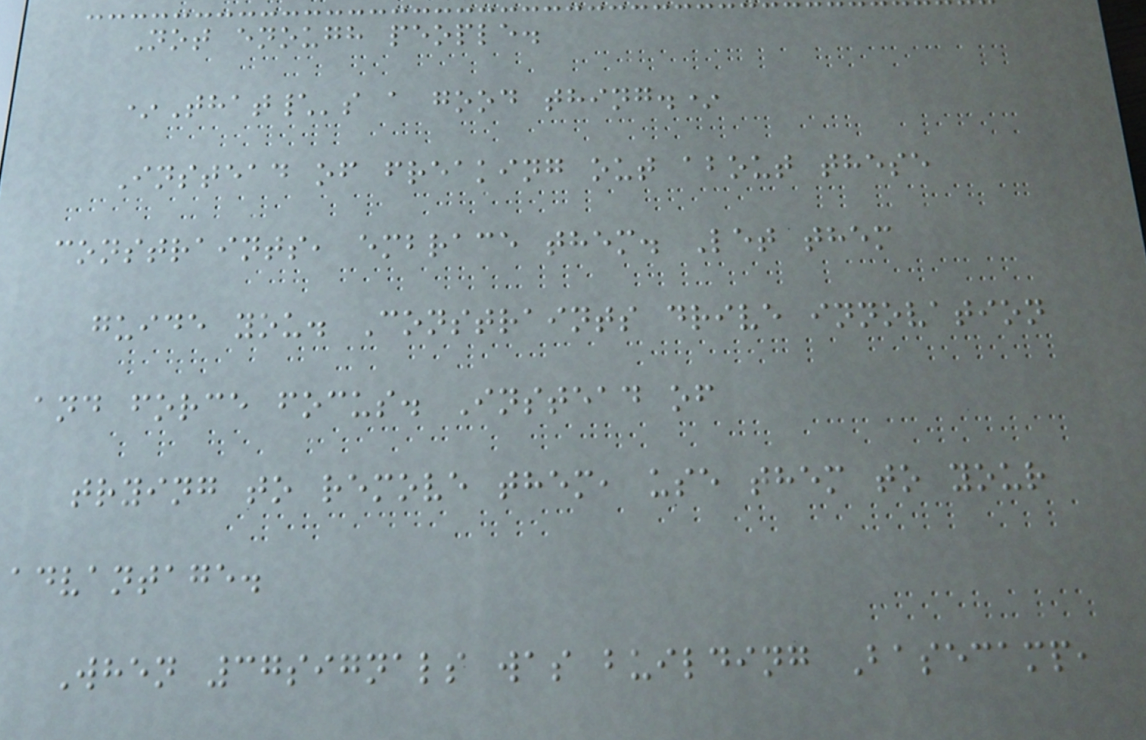Not enough people.
*That\'s a good thing.*
Instead of freaking out about these
constraints, embrace them. Let them
guide you. Constraints drive innovation
and force focus. Instead of
trying to remove them, use them to your
advantage.
When 37signals was building Basecamp,
